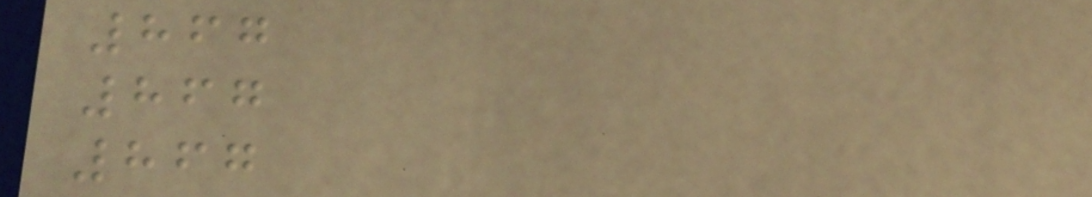867
867
867
